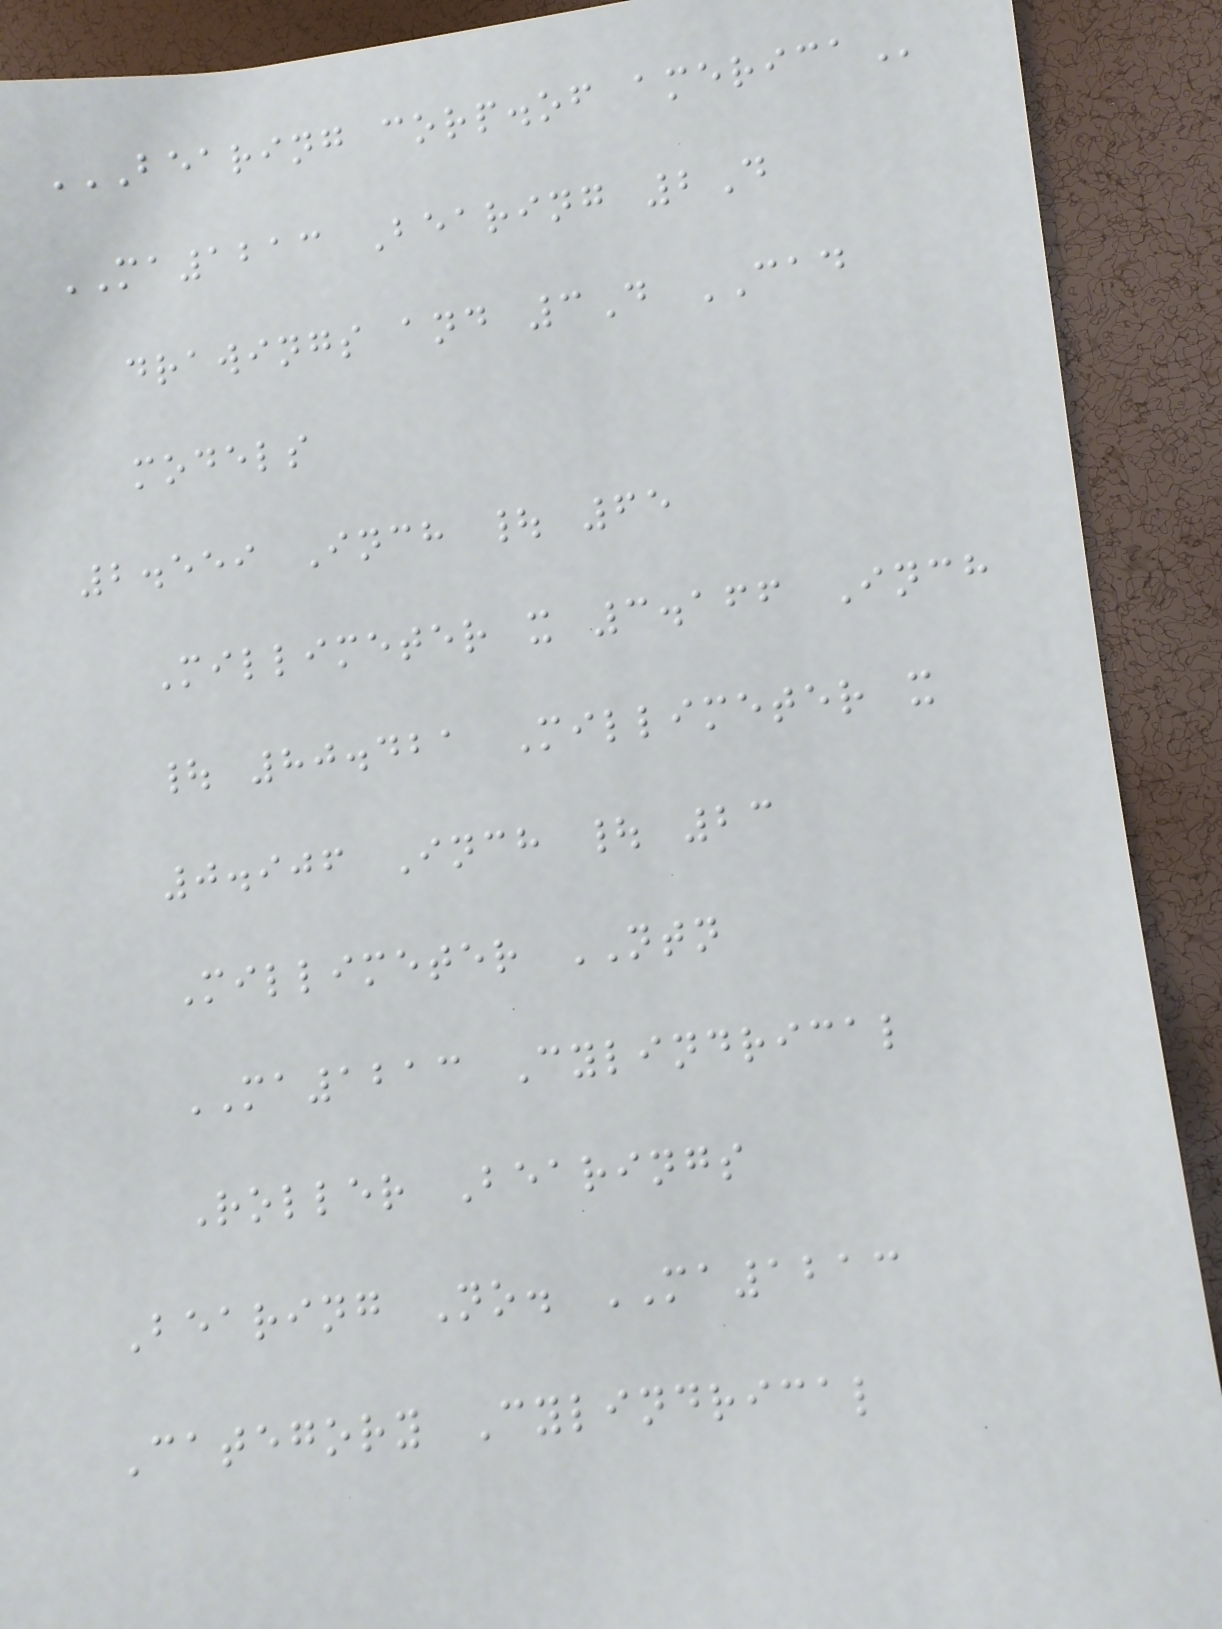BEARING CORP.OF AMERICA
MA1213 Bearing 2D
drawings and 3D CAD
models
2.559 Inch | 65
Millimeter x 3.166 Inch
| 80.421 Millimeter x
0.906 Inch | 23
Millimeter NTN
MA1213 Cylindrical
Roller Bearings
Bearing No. MA1213
Category Cylindrical
